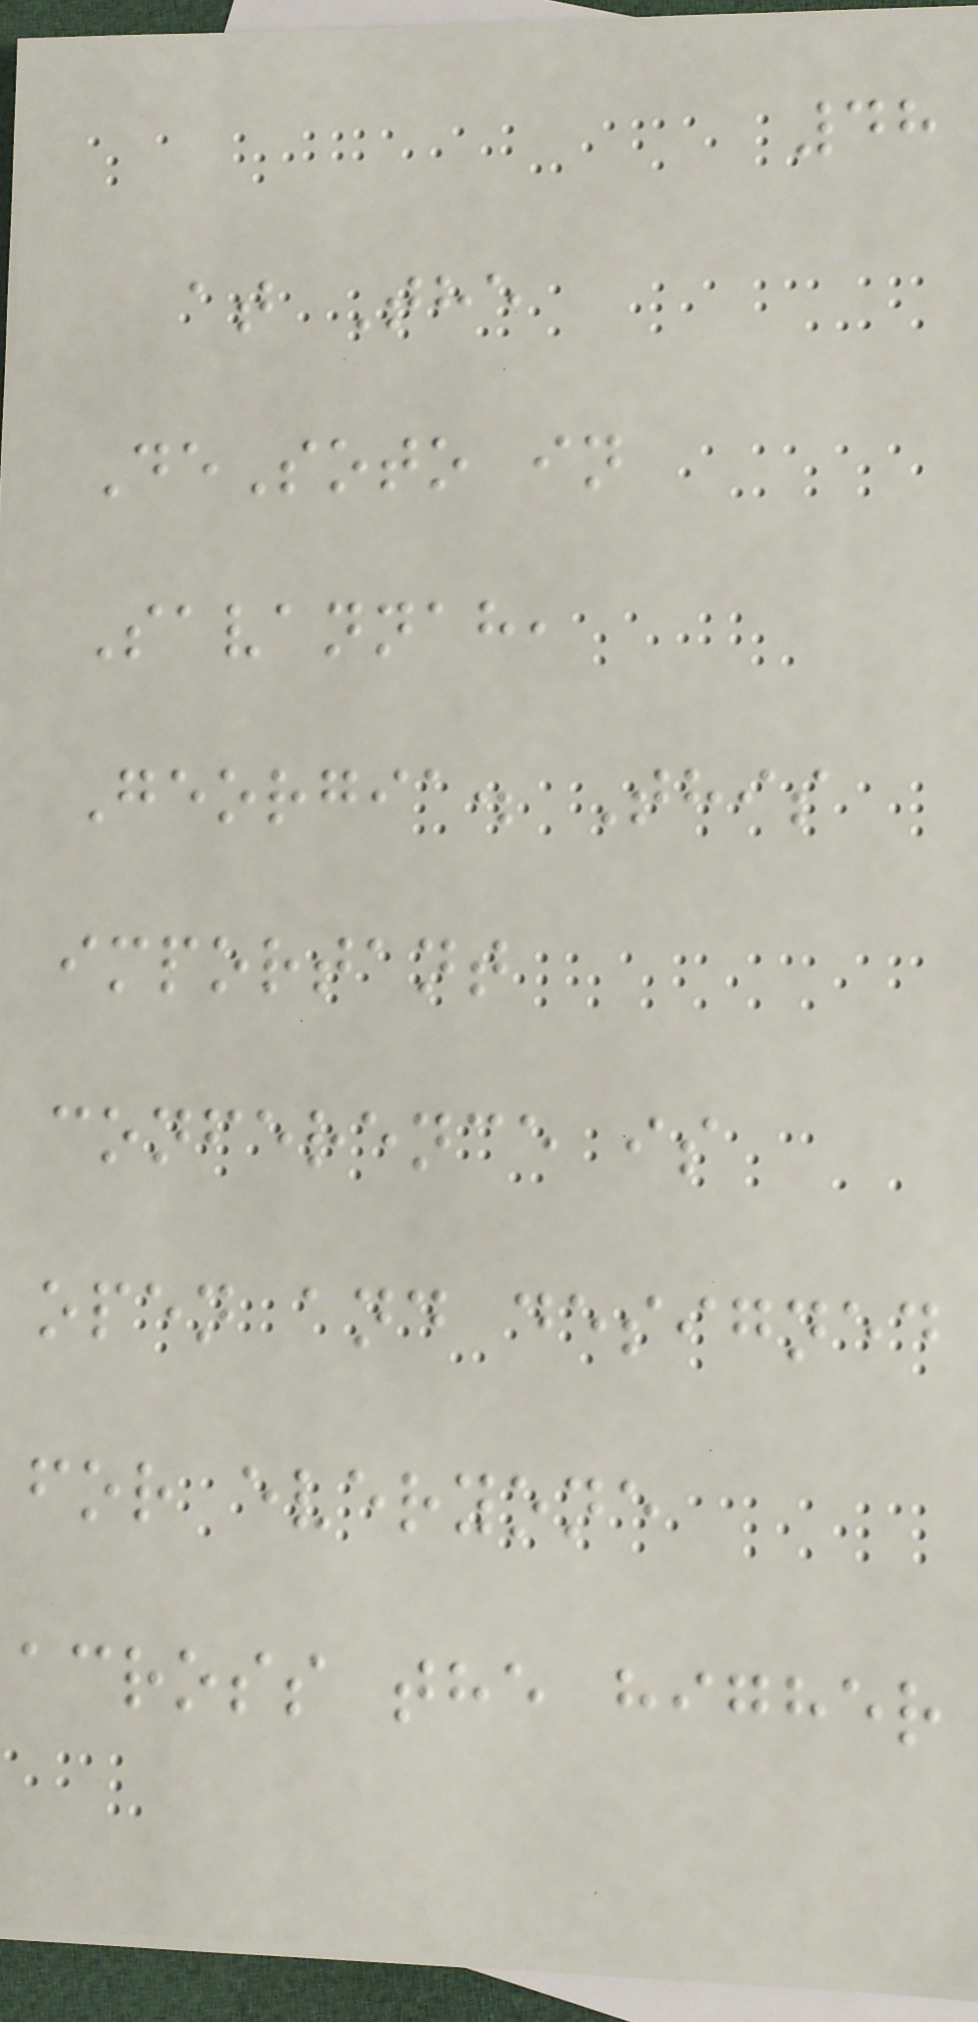48
at The
DeSoto in
Savannah,
Georgia. This
important
conference is
open and designed
for everyone
across the higher
